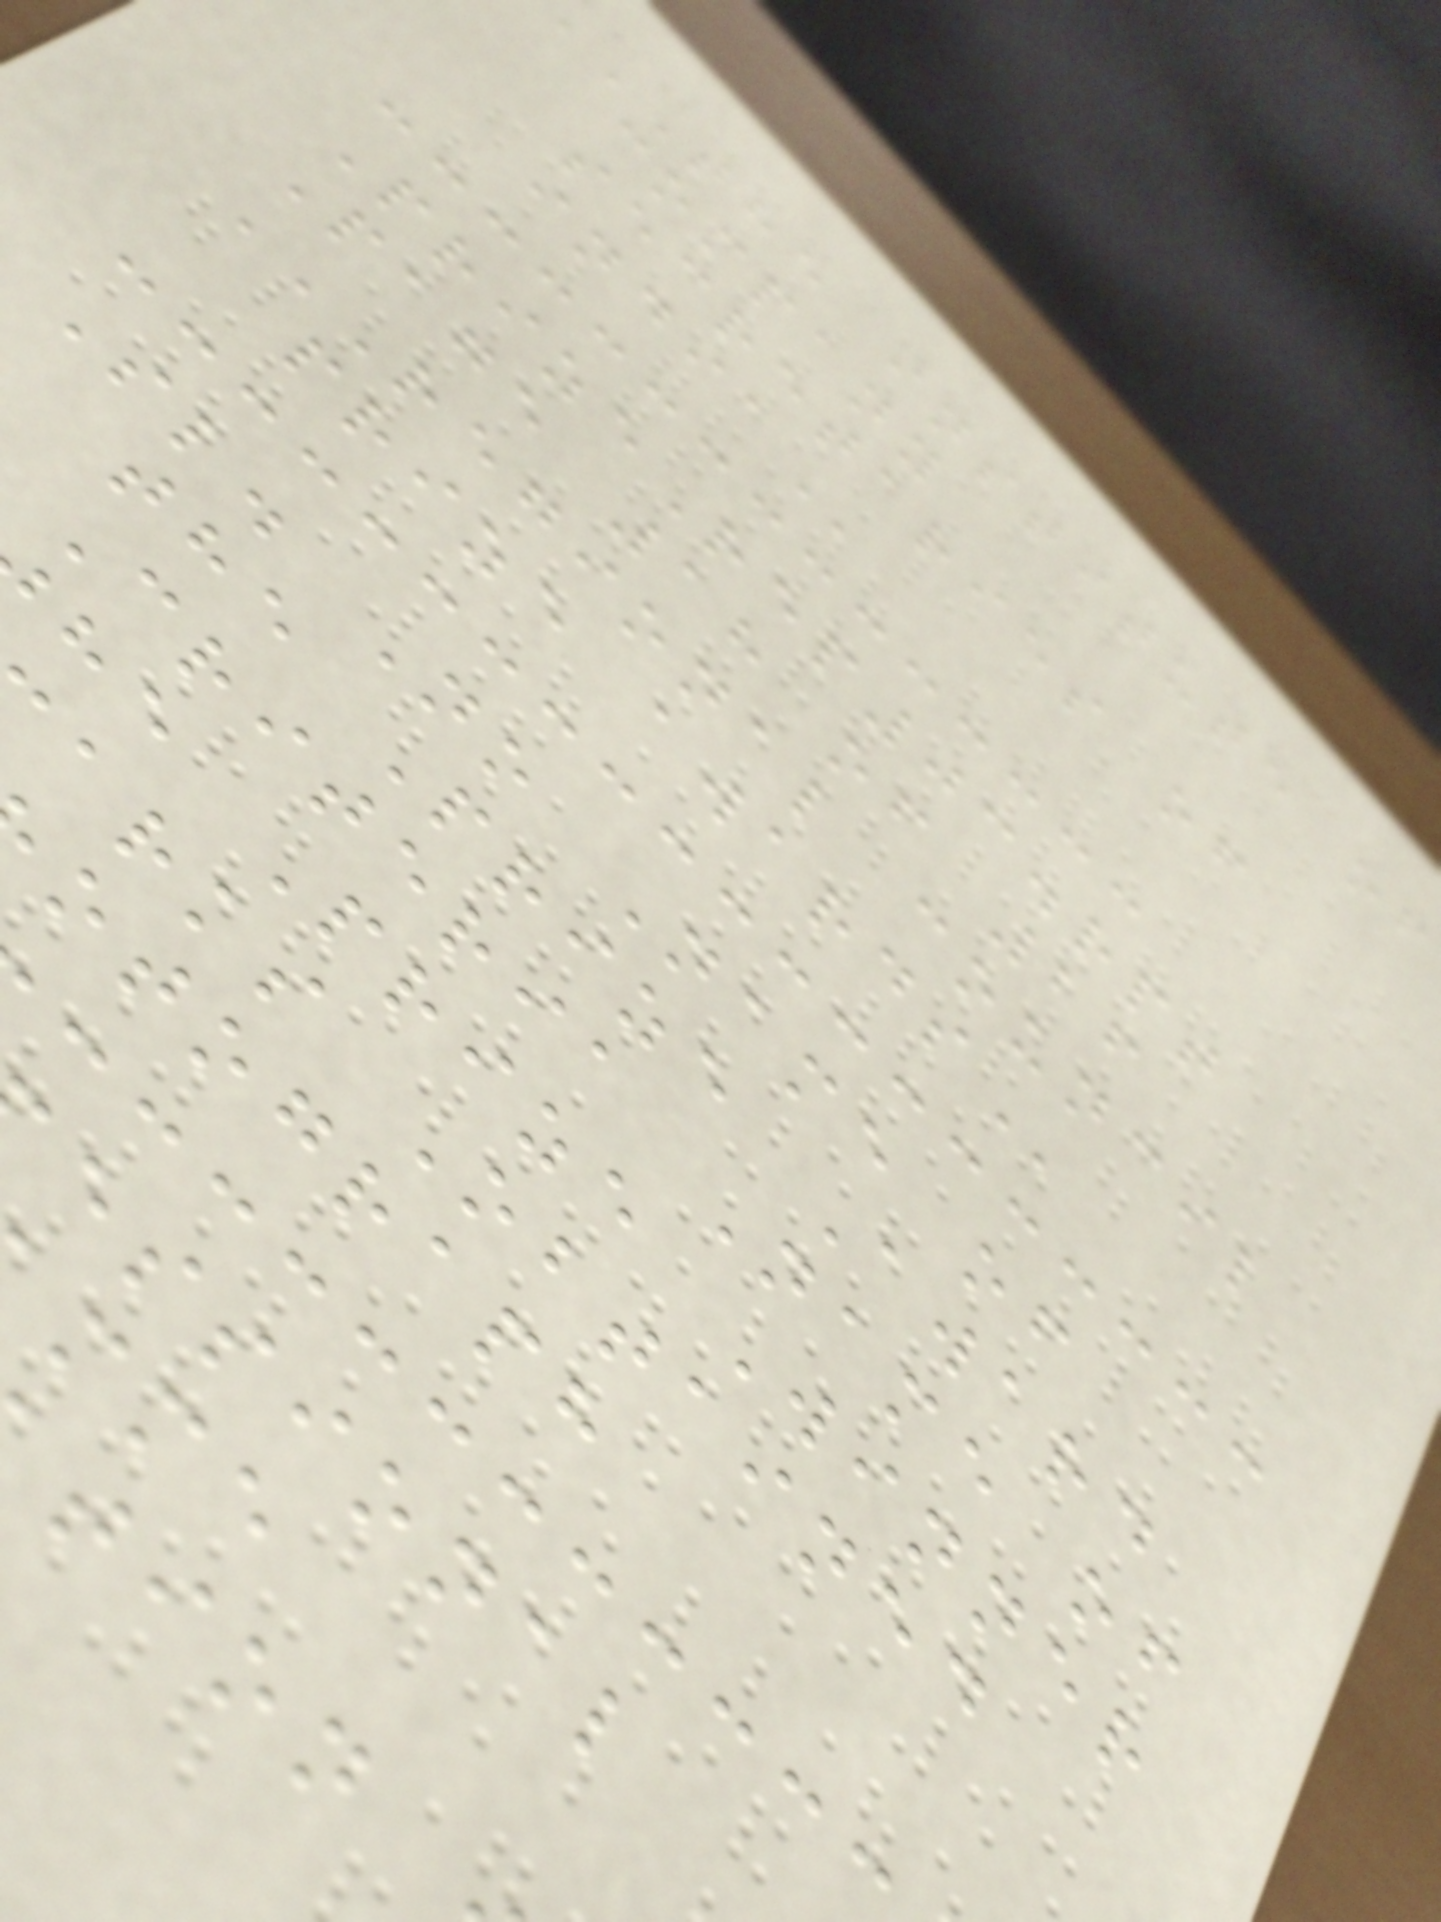THE institute of
company
secretaries of
PrizeRep03.rpt
Page 18 of 26
REGIONAL COUNCIL
prize
Sl. No Name of
the Prize Award
Criteria Name of
he Prize Winner
arks Obtained
otograph
essional
